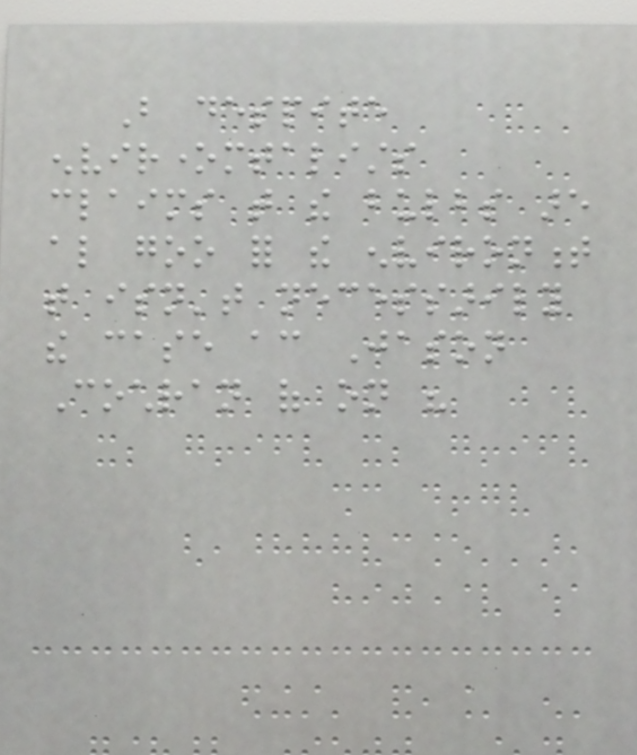But despite
environemtalists
claims that the bulbs are
also goo for the environment
that isn't necessarily
the case according Jason
Cochran of on his
